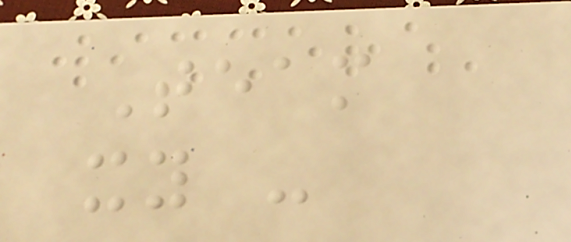Team
xy -
